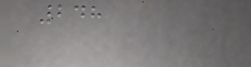248
